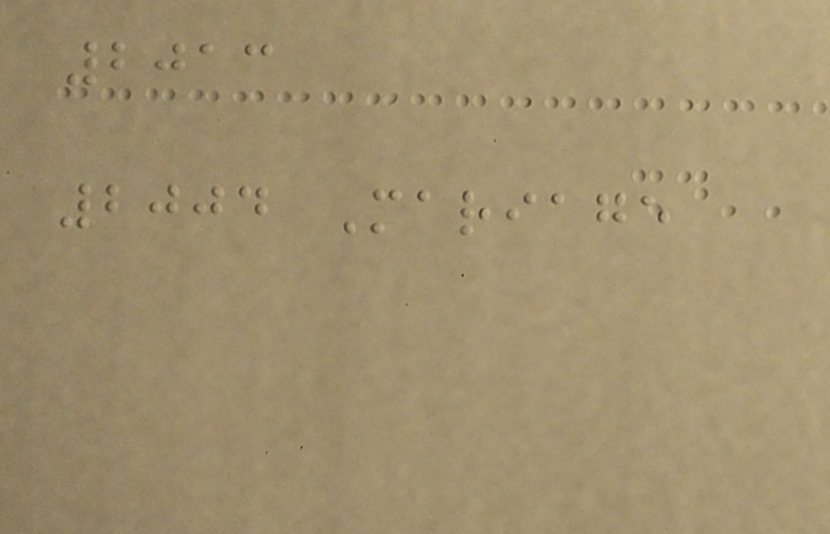2013
2004 Mariage
